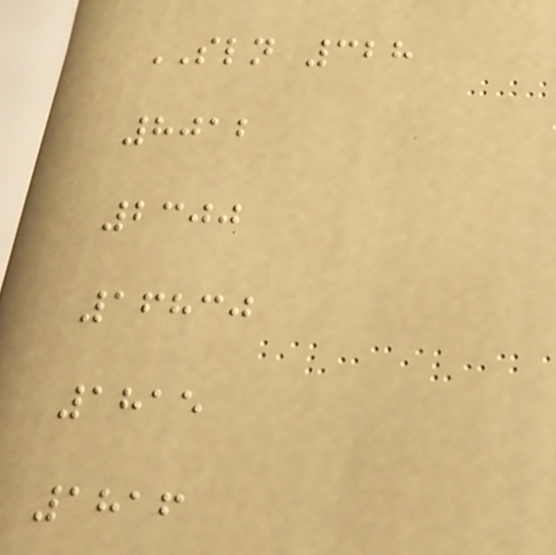SLN 328
8012
2300
16830
1815
1816
